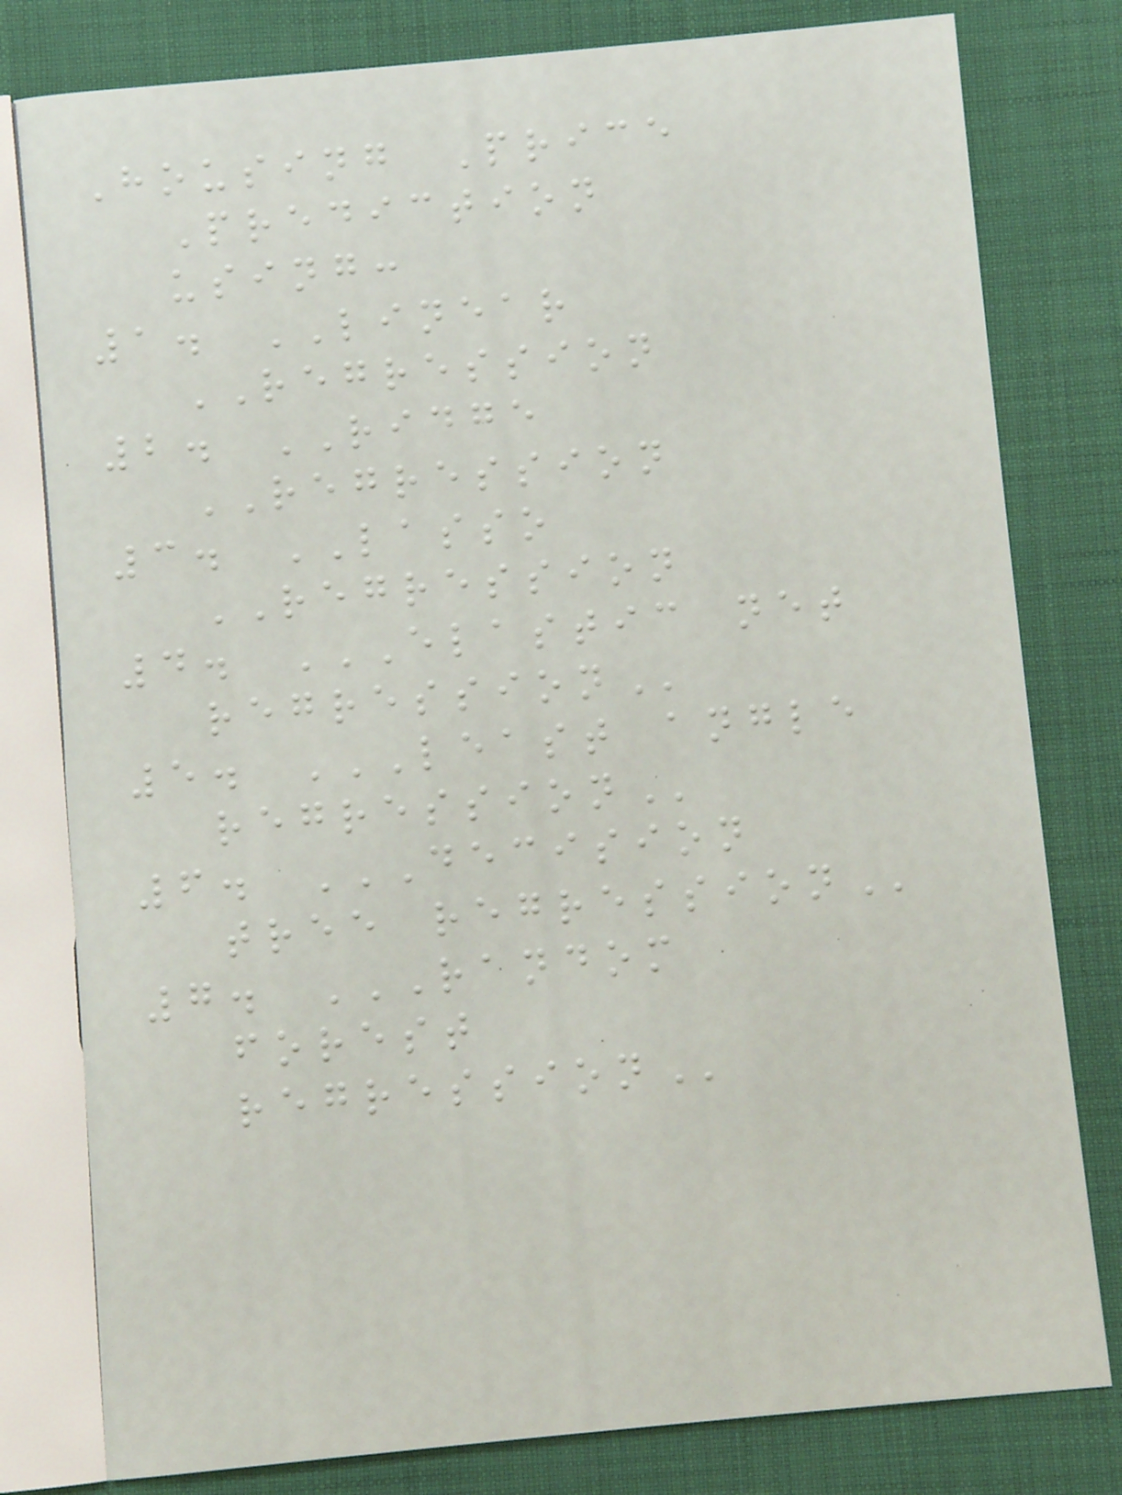Housing Price
Prediction
using:
1. LINEAR
REGRESSION
2. RIDGE
REGRESSION
3. LASSO
REGRESSION
4. ELASTIC NET
REGRESSION
5. LEAST ANGLE
REGRESSION
6. DECISION
TREE REGRESSION
7. RANDOM
FOREST
REGRESSION
